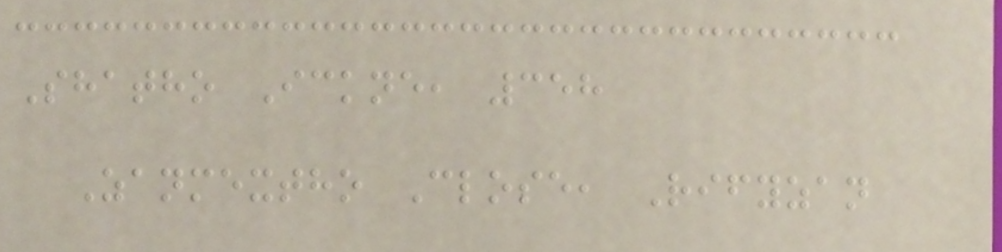Shatho Ickne, 358
Zanmextho Close, Rifyzan
